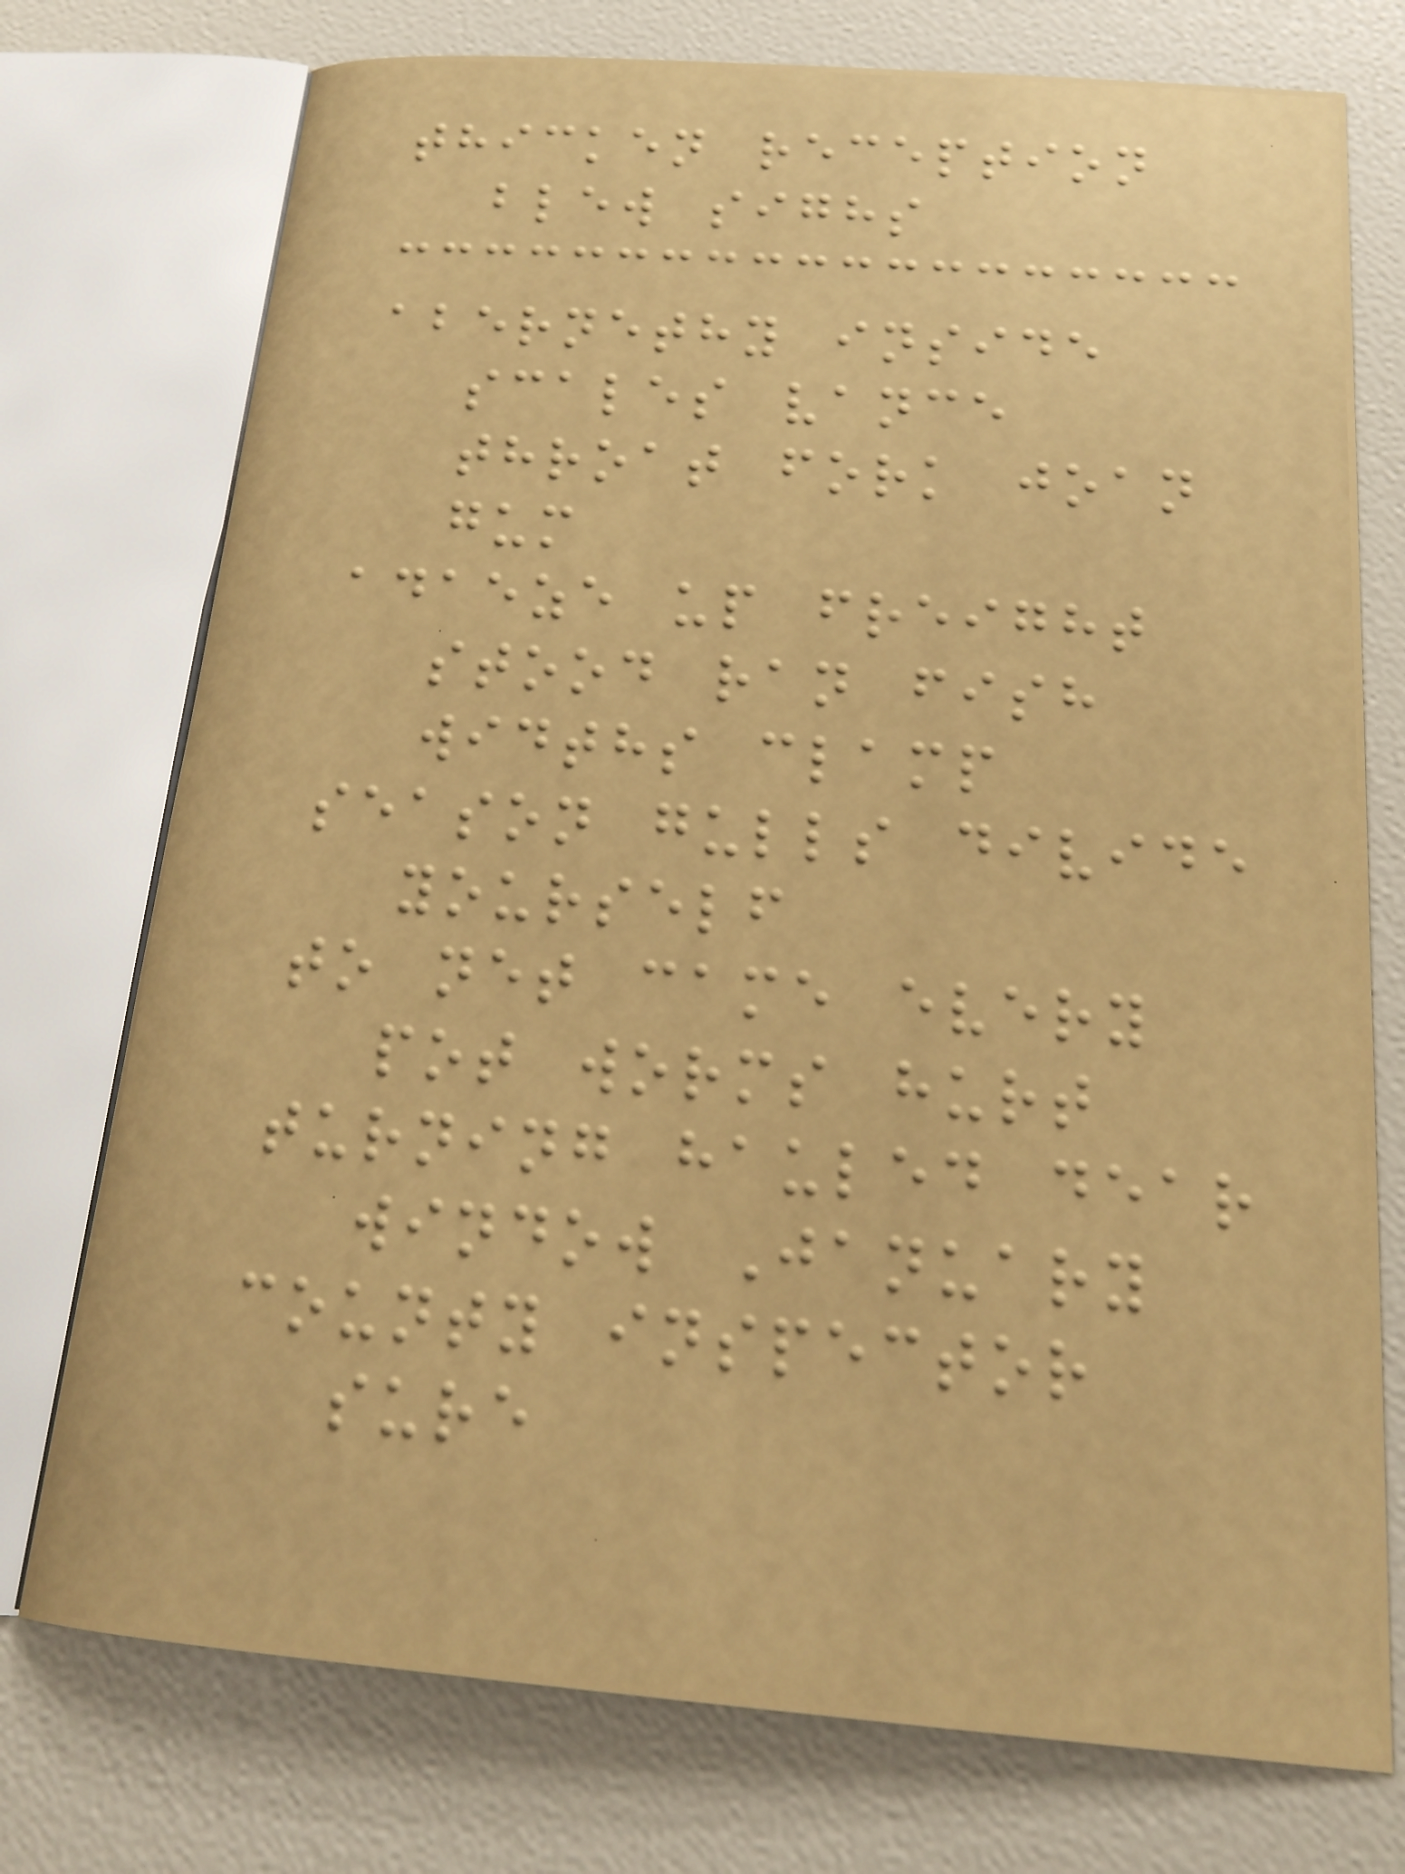thicken reception
blew sighs
abernethy inside
scales vance
throat fork joan
gum
adaeze up freight
stood ran fish
widths clamp
season gulls divide
yourself
to net came every
pot worms hurt
turning hauled dear
window January
county inspector
sure
